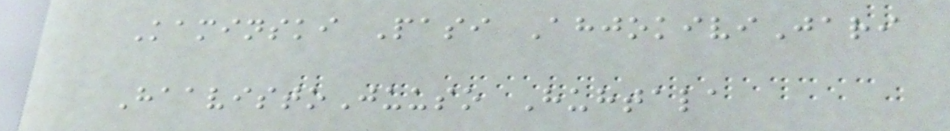Kaminski Pasi AhjokiviJari
HaavistoJuuso Huhtala
